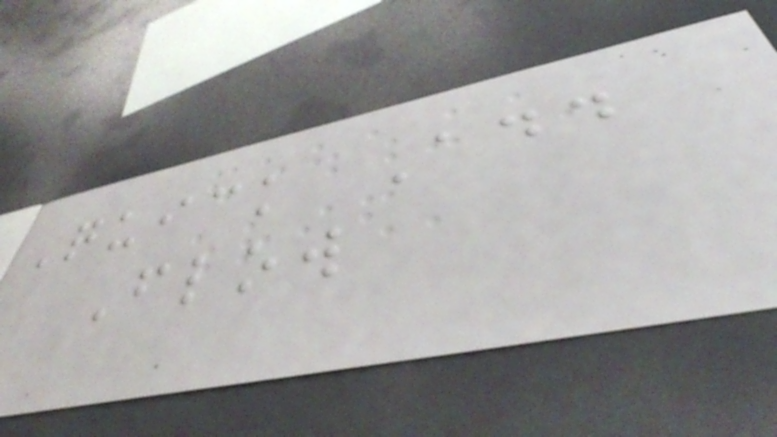Quick Add
Flow
